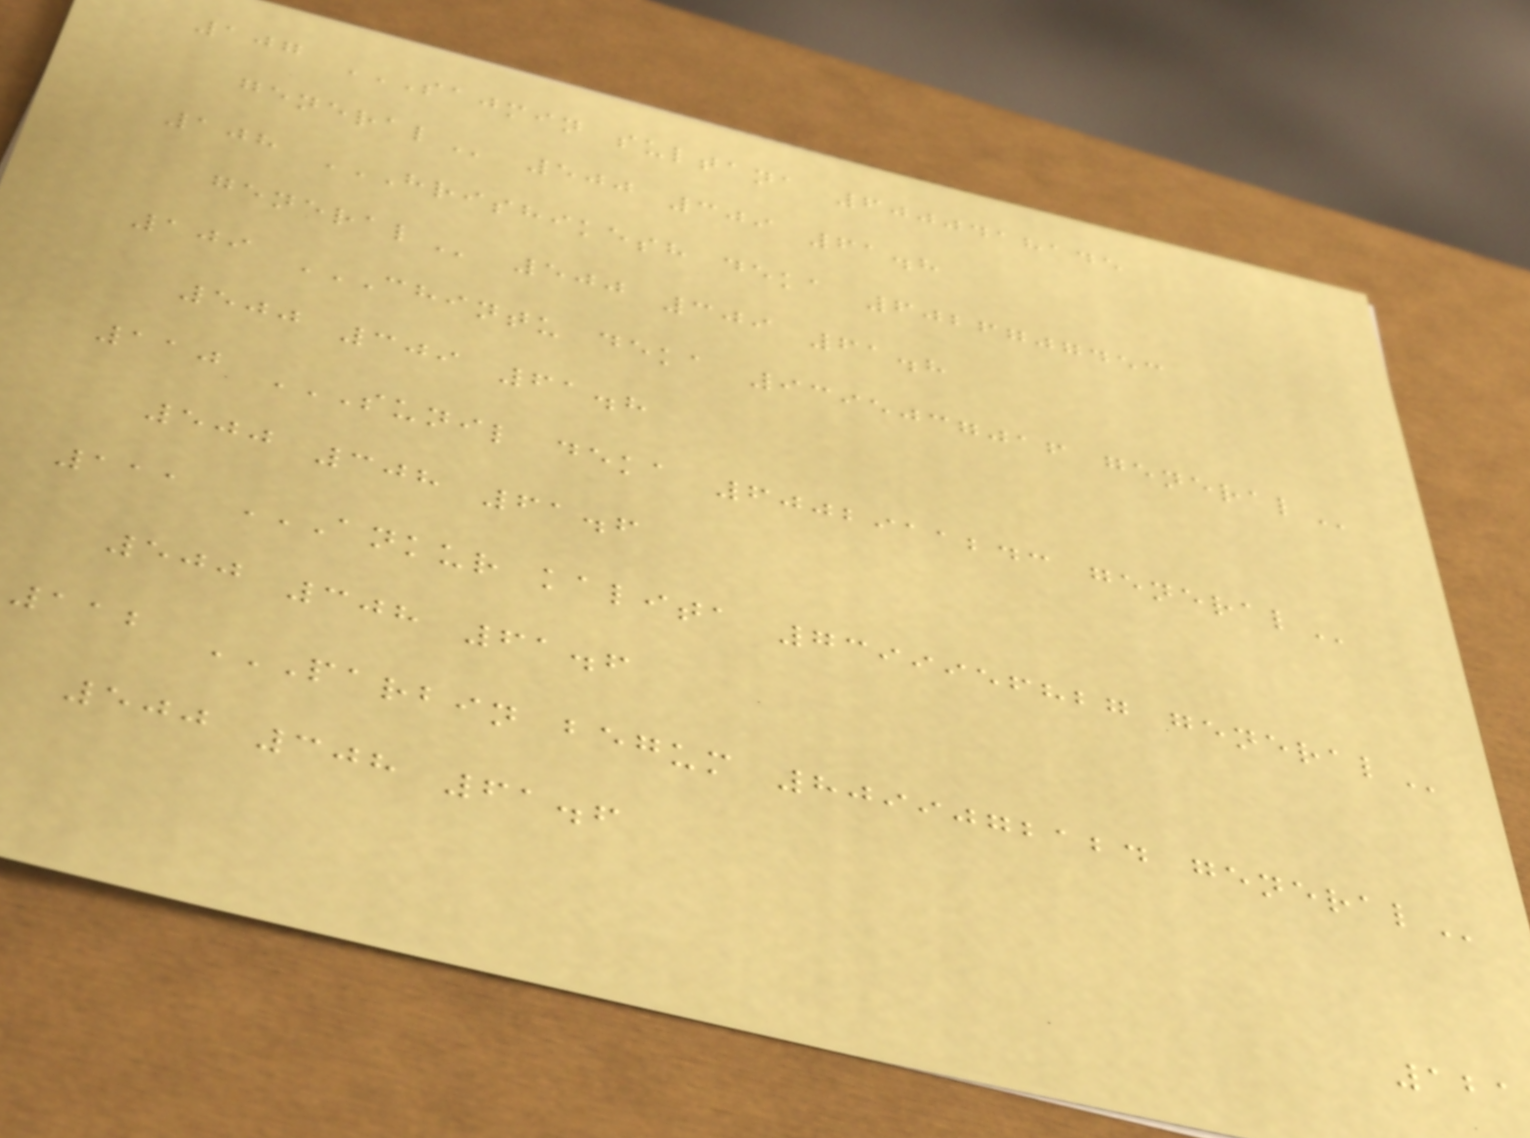107 SAJMIN SULTANA 6000418145
GENERAL 500 309 61.8
108 HRISHIKESH DEKA 6026707453
GENERAL 500 309 61.8
109 CHINTU DEKA 9395037016 GENERAL
500 309 61.8
110 SUNIL DEKA 6002911243 GENERAL
500 308 61.6
111 ANKUR KALITA 7399956827 GENERAL
500 308 61.6
112 PARBIN BEGUM 8099072124 GENERAL
500 308 61.6
121
